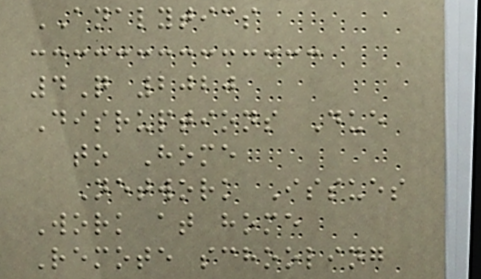ANALYTICS
4Q 2020
Disruptions Due
to Home
Network Issues
Work at home
Remote schooling
